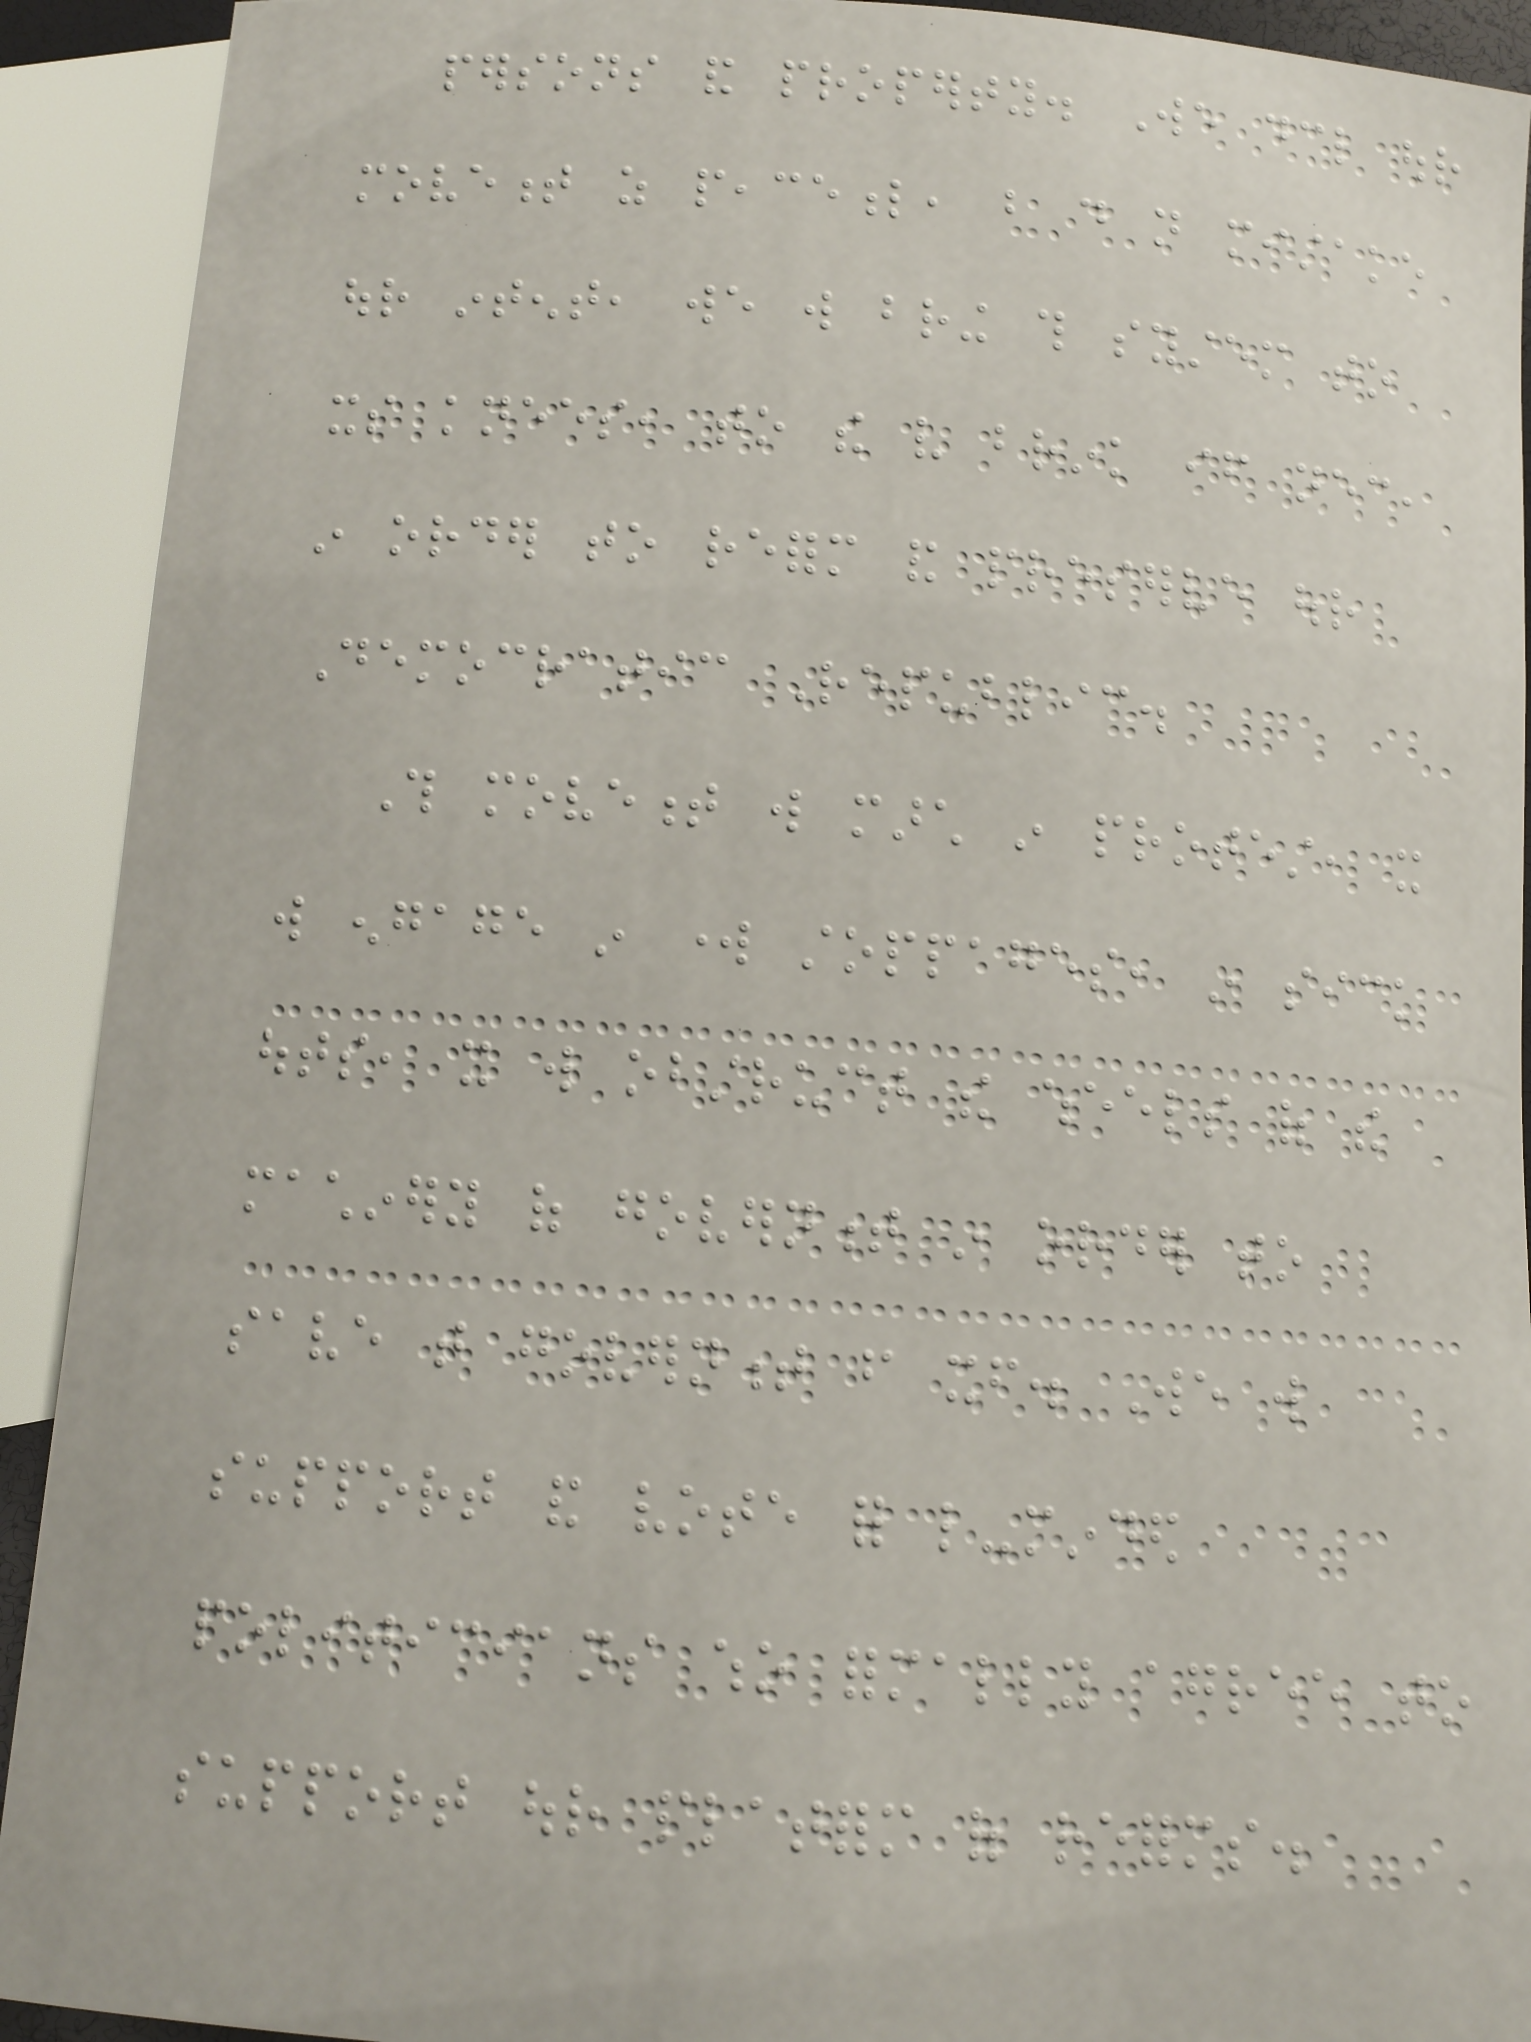persons and property. We declare our
movement as peaceful, but do not mistake
our intent, we will bring this system to
its knees, to the very brink if necessary,
in order to reform and preserve our
Democratic Republic.
This movement will march in protest, it
will engage in work stoppages, in sick
outs, it will obstruct the wheels of the
machinery of government in order to
save that government from itself. We will
support and vote for like-minded
politicians who formally agree to
support our platform of reforms.
